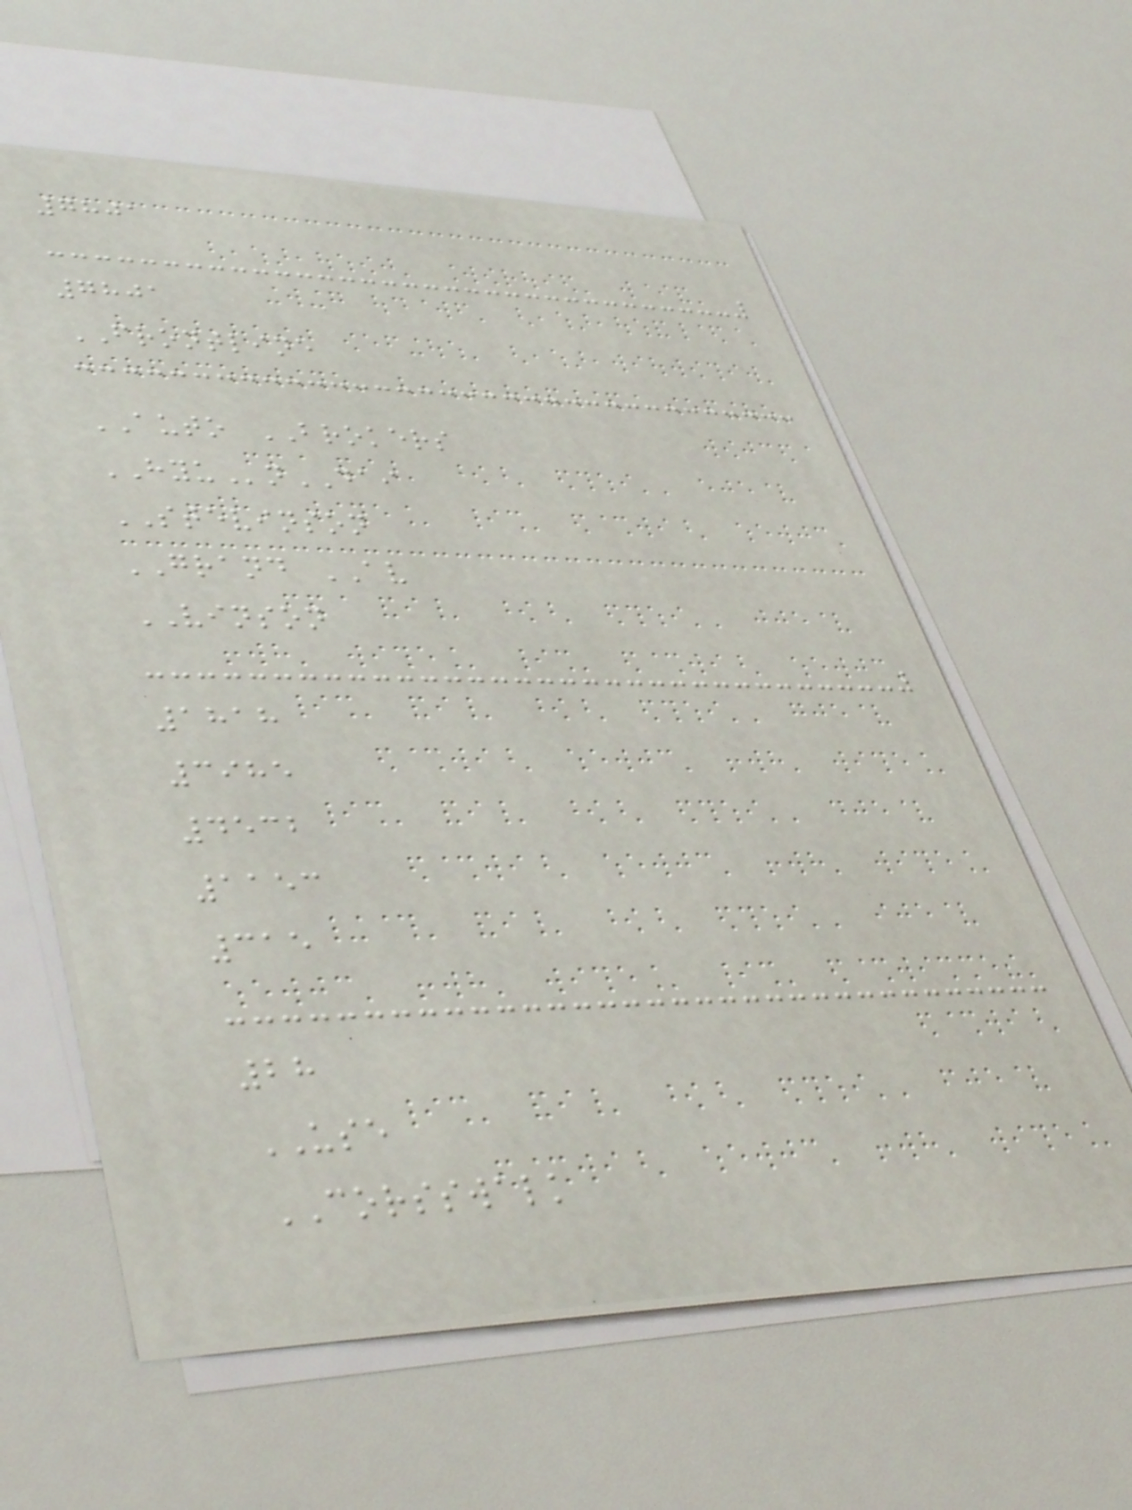7801
7801
FRONTLINE
AUTO BROKERS
HYUnDAI
STEVINSON
GRAND AV
VINSON
1818
3985
4532
1153
315
28
USE
CORSSWALK
